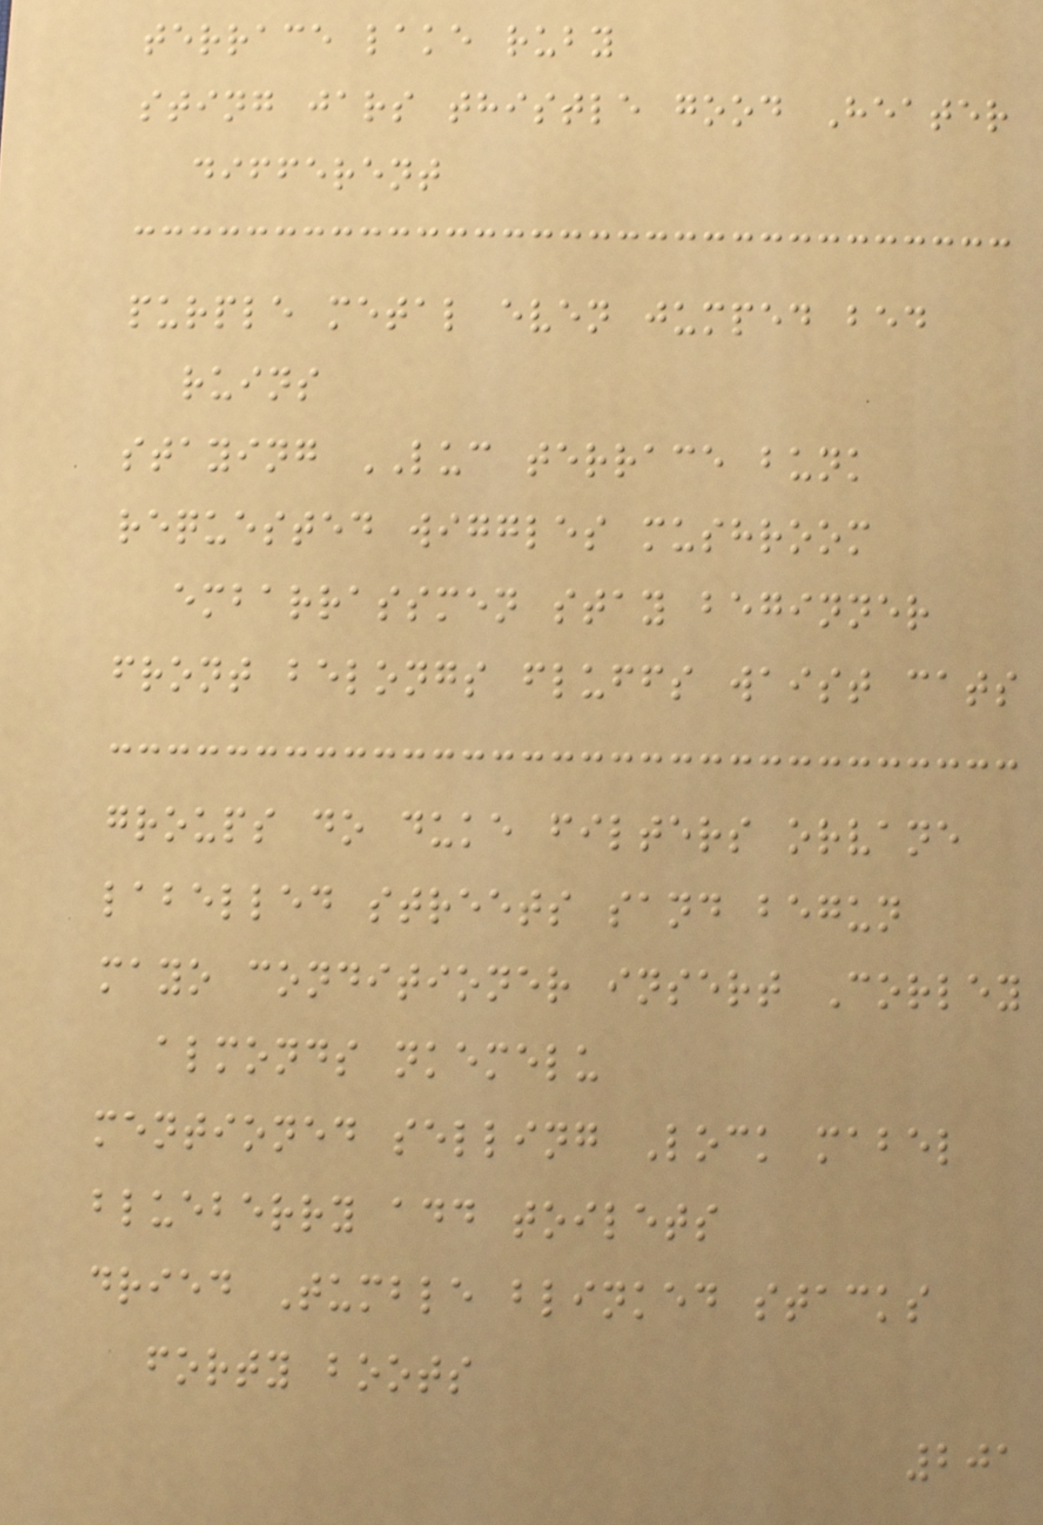terrace lake ruby
sting jars thistle good Heater
different
purple metal even jumped bed
ruins
staying LUC terrace bunk
requested wiggles mushroom
embarrassmen stay beginner
front belongs fluffs waist cats
groups do duke filters orvane
labelled streets sand begun
mayo conditioner insert Corley
almonds nkemelu
mentioned selling Lock mabel
blueberry add toilets
dried Tumble blinked stacks
forty boots
201
